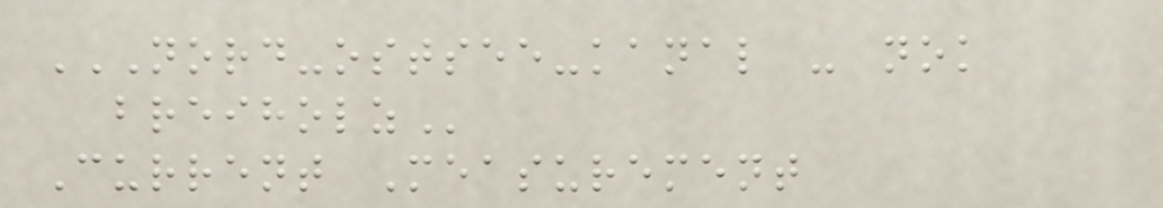NORD-OSTSEE-KANAL - NOK
BREIHOLZ
Current Measurement
